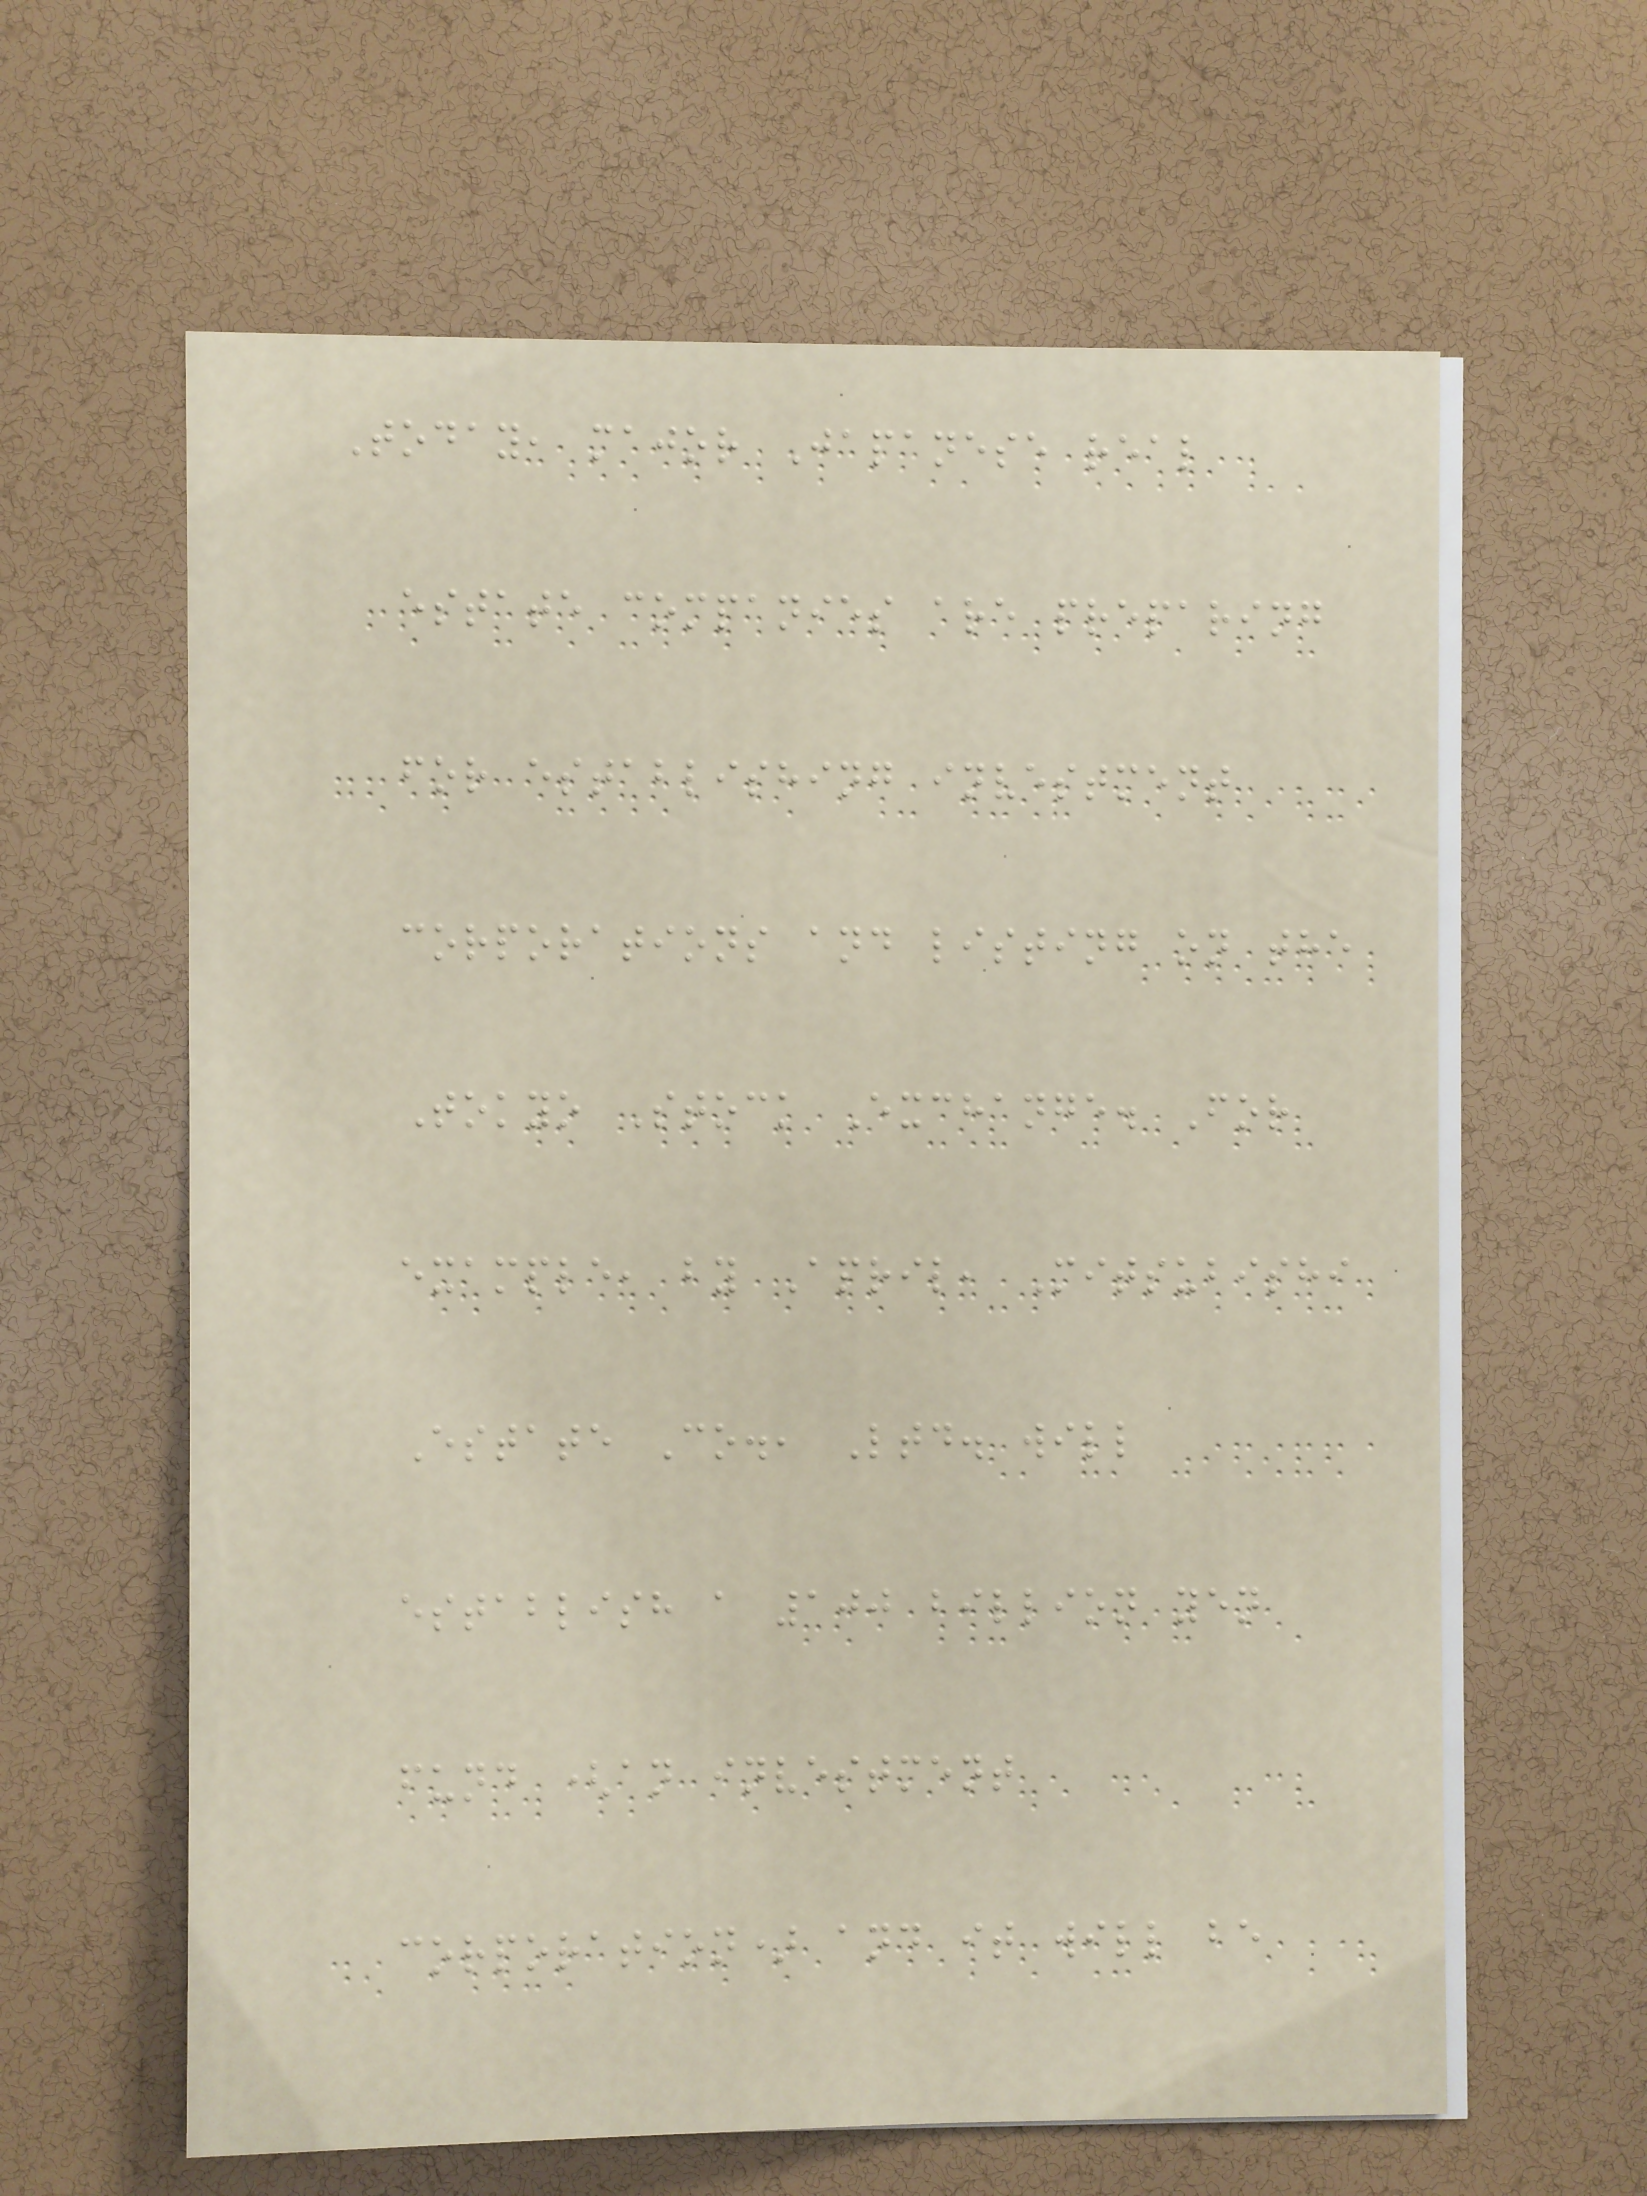Today, major Japanese real
estate companies are preparing
for establishing investment
corporations and listing on the
Tokyo Stock Exchange. For
example, by April, Mitsubishi
Estate Co., Ltd. will
establish a 100 billion yen
fund (an investment
corporation) and it will be
